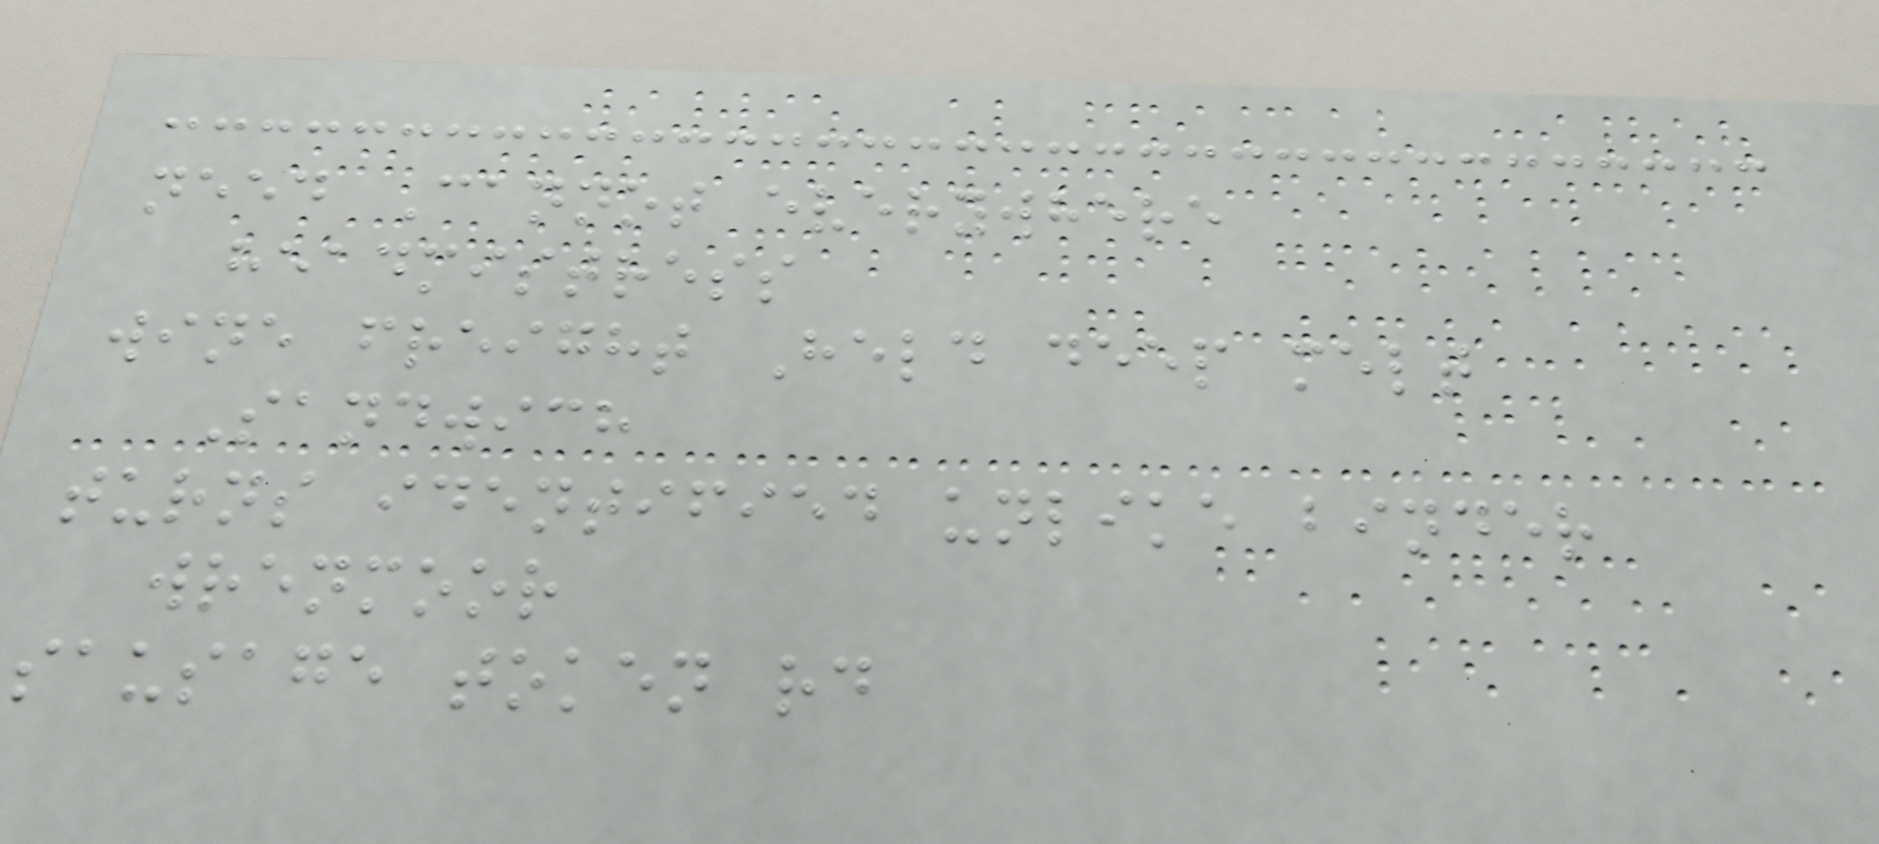need Cannot everywhere
headmistress
wine freight Held deep melt
Sandwich
turns identified unlike binder
wrenmoor
sausage token rd
